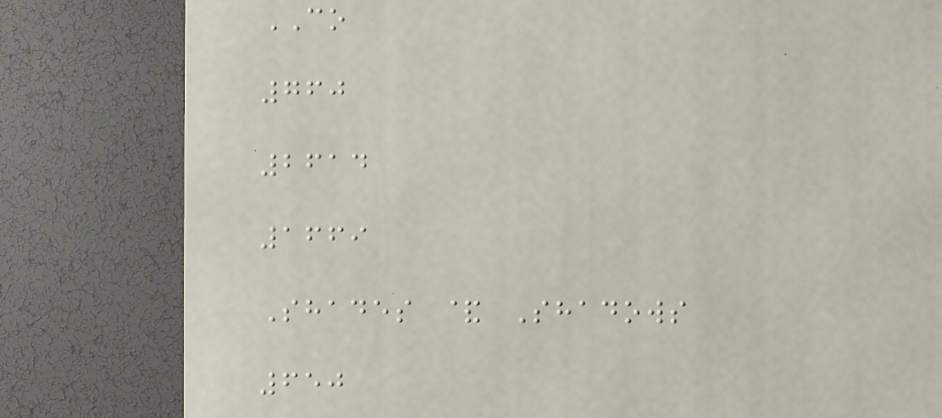CO
760
2614
1669
Shades & Shadows
650
